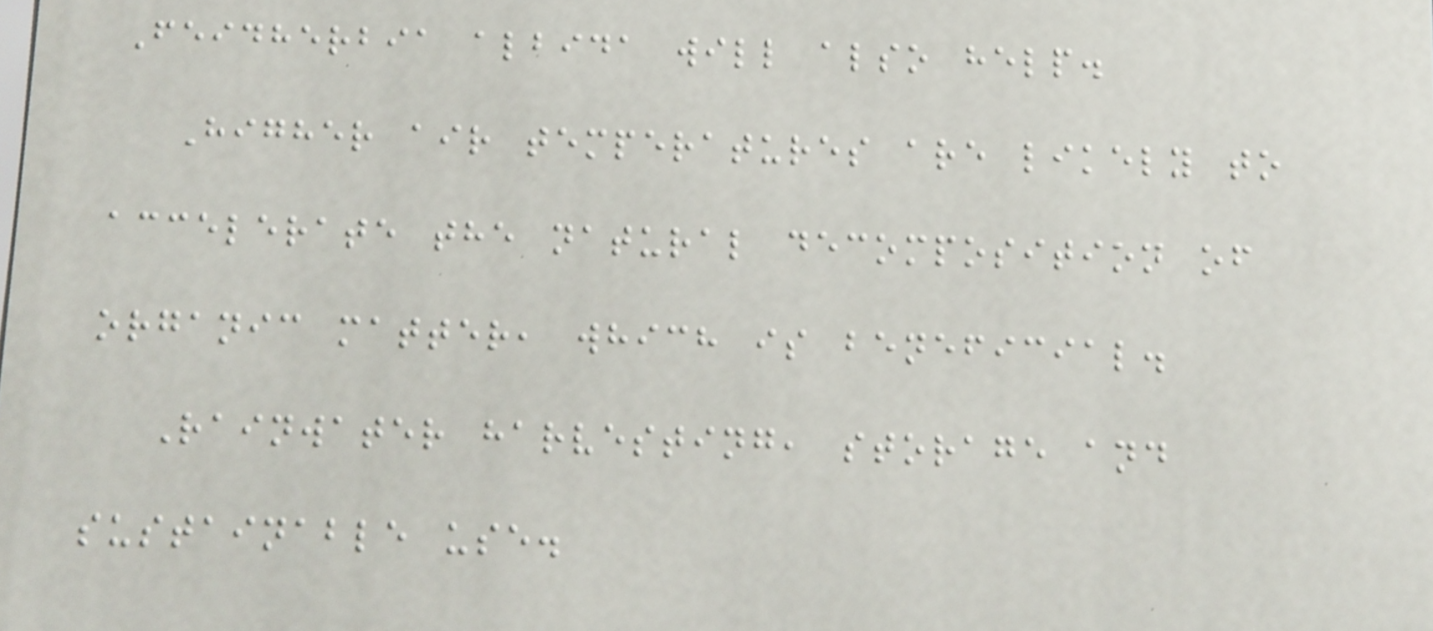Feidherbia albida will also help.
Higher air temperatures are likely to
accelerate the natural decomposition of
organic matter, which is beneficial.
Rainwater harvesting, storage and
sustainable use.
